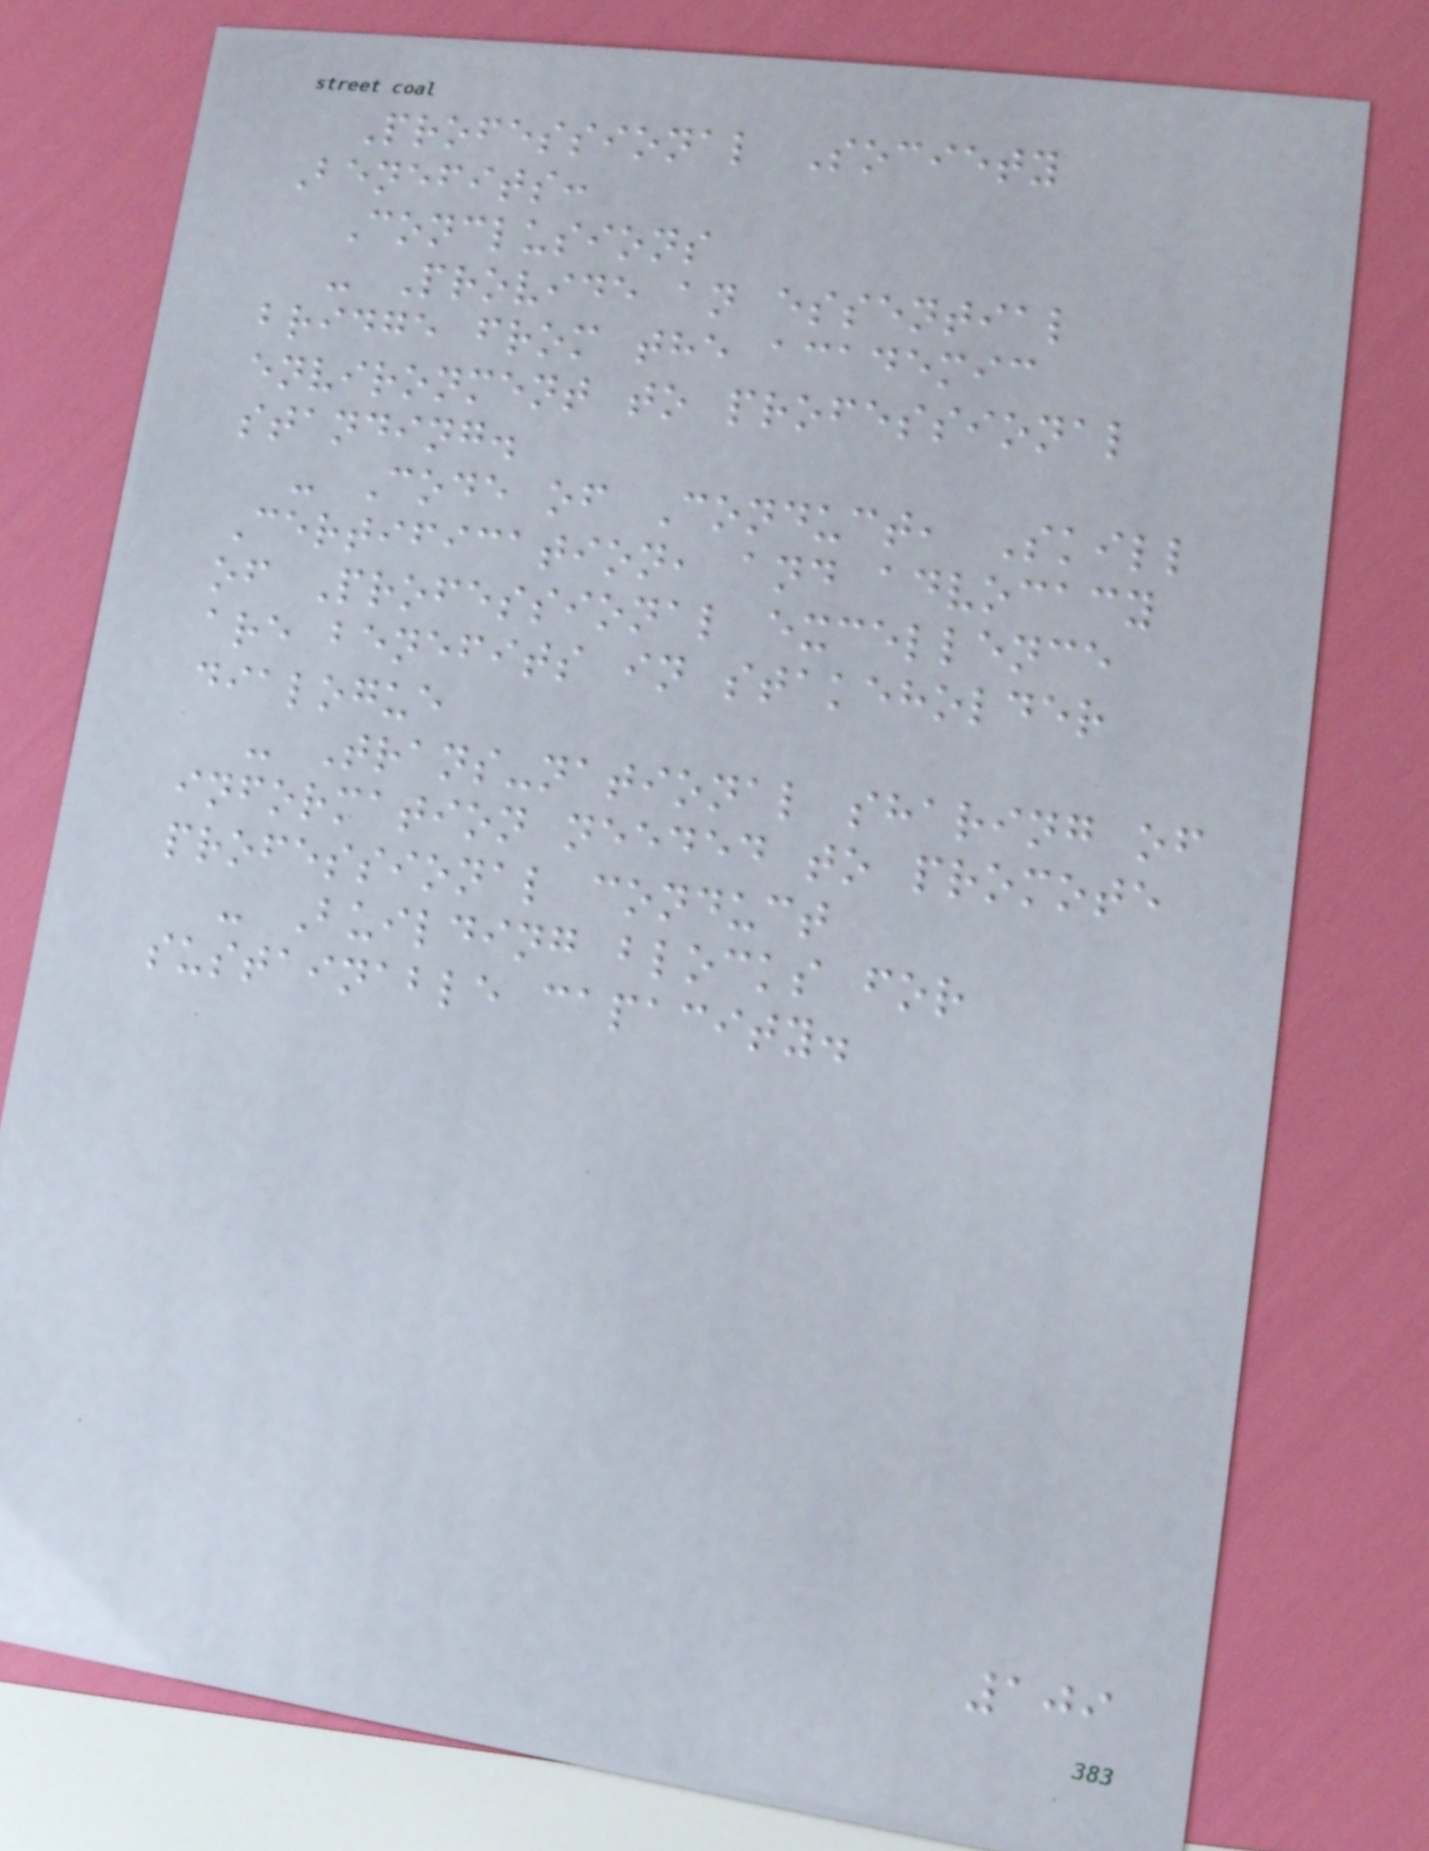Professional Society
Benefits:
Conclusions
- Provide an essential
bridge from the academic
environment to professional
standing.
- Code of Conduct, Skill
Certification, and advocacy
of Professional excellence
are benefits in stakeholder
dialogue
- Trans-national sharing of
information needed to promote
professional conduct
- Building blocks for
sustainable capacity.
109
